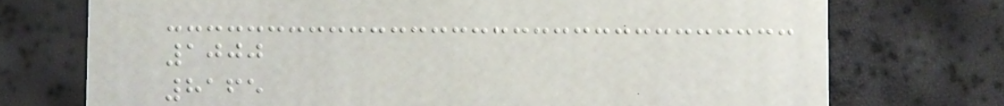1000
8165
